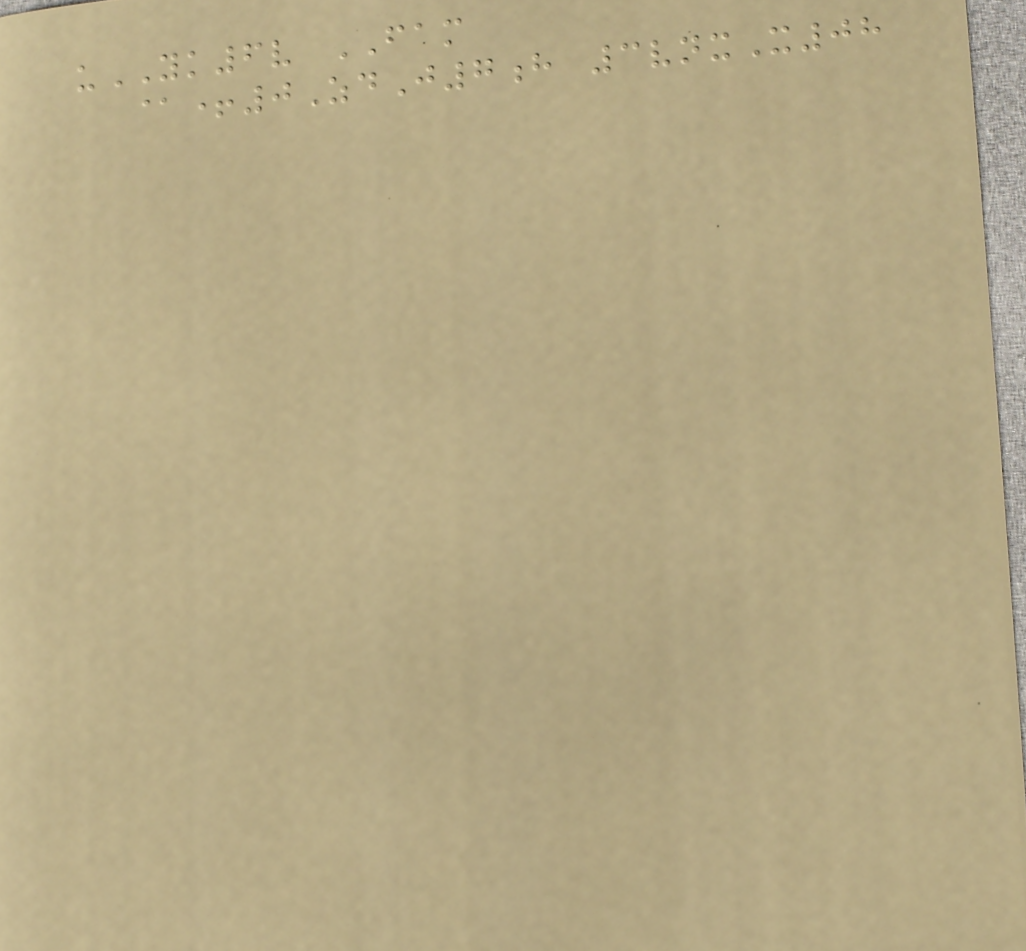uYK6v FAM
@+0ZdJ7h 3vnxX08
